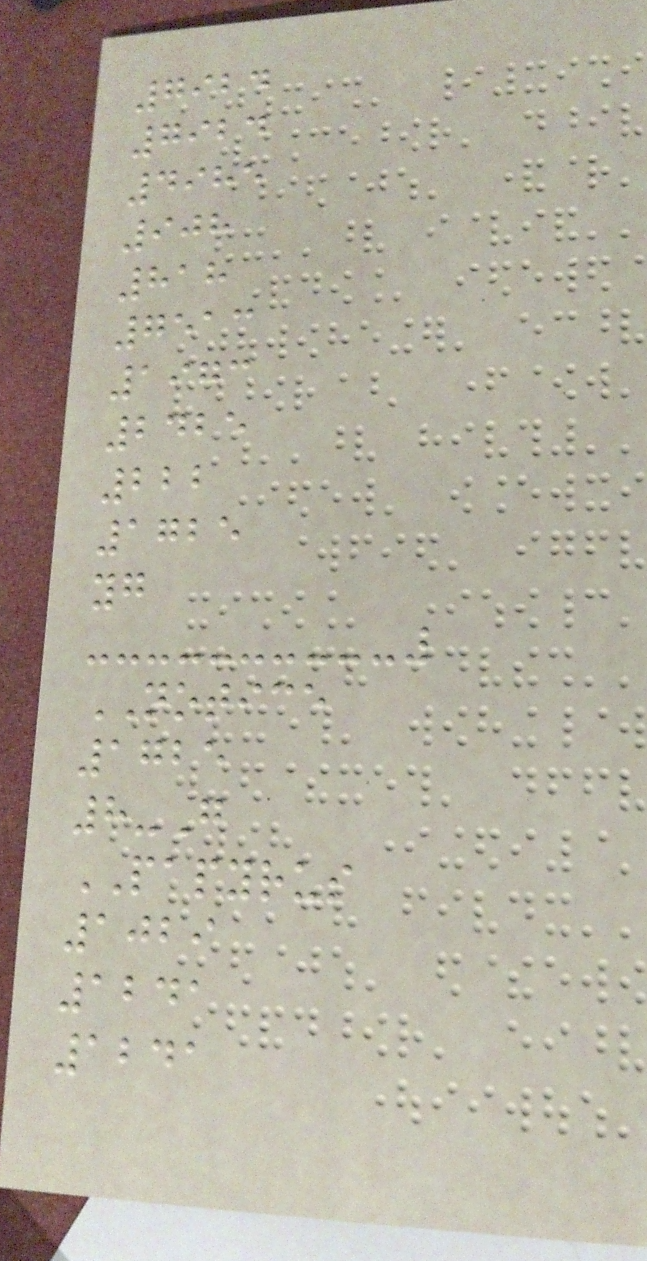7924
7924
4985
908
818
7513
1973
2425
222
1725
yg
NOTICE
1725
8-G
PAPYRUS
1029
1241
1241
